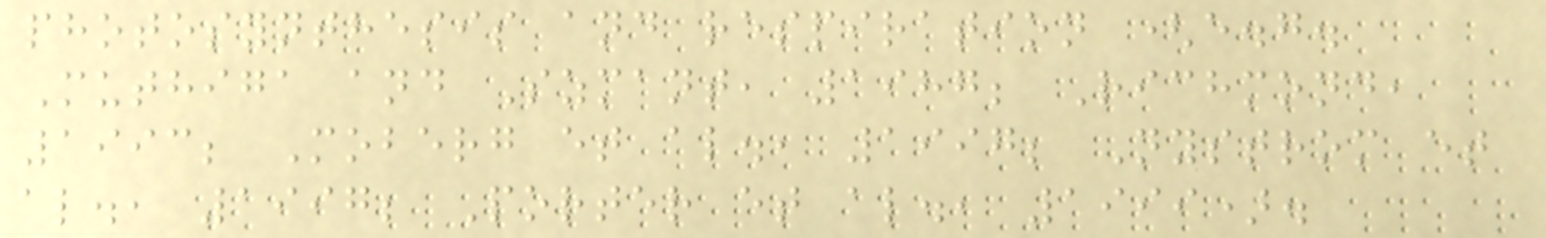photosynthesis and respiration (e.g.
Muthiga and Szmant, 1987; Richmond,
1993; Moberg et al., 1997; Nystrom et
al., 1997; Porter et al., 1999).
